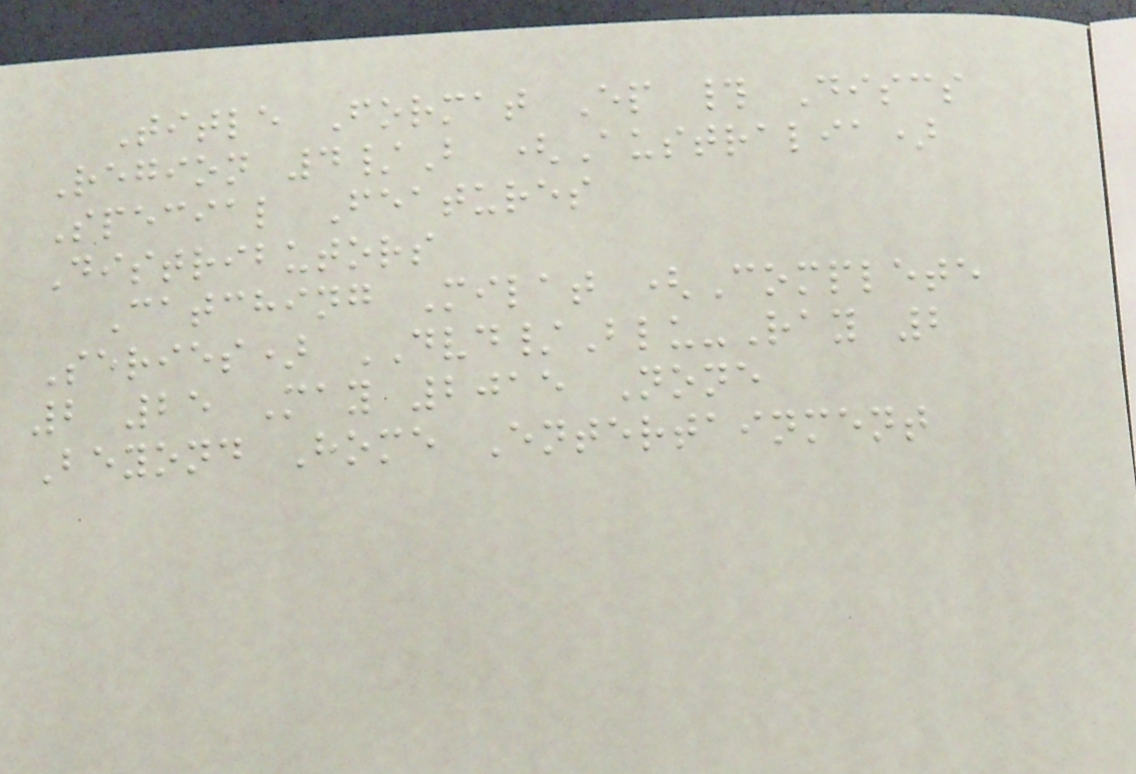Title Format Ep # Discs
Region 4/B (Australia)
Special Features
Distributors
Catching Milat (Complete
Series) DVD/Blu-Ray 2
2 25 May 2015 None
Beyond Home Entertainment
